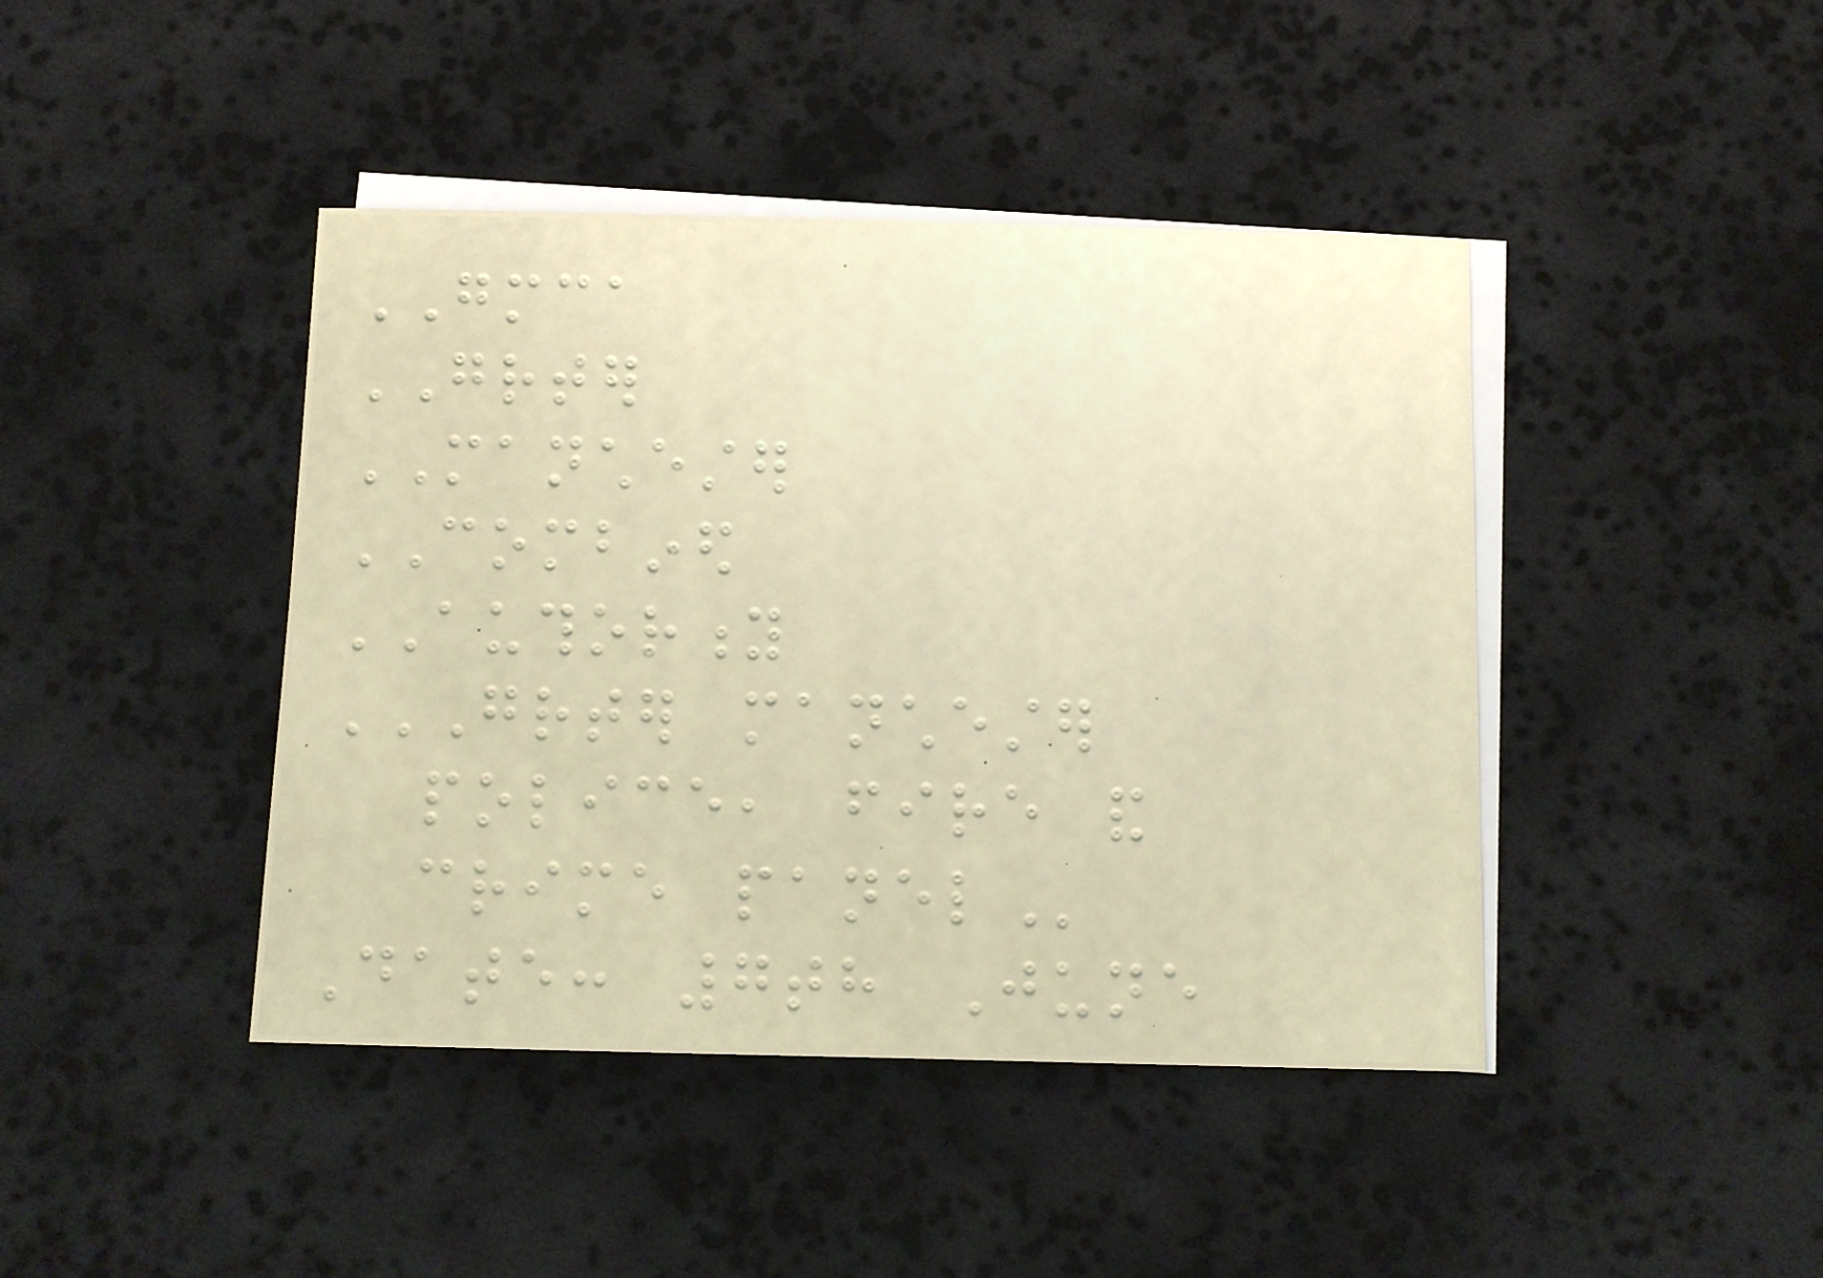GMCA
GREATER
MANCHESTER
COMBINED
AUTHORITY
GREATER MANCHESTER
POLICE, FIRE AND
CRIME PANEL
Date: 7th June
